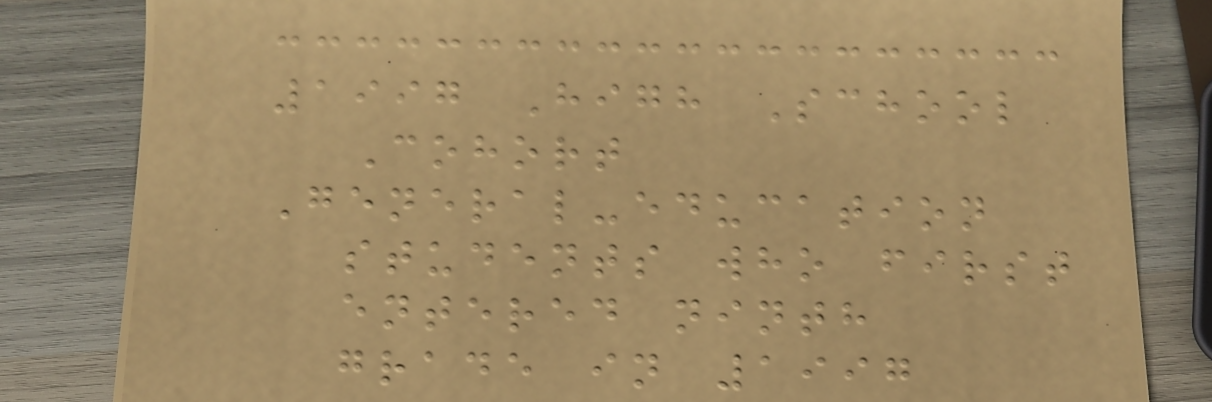1997 High School
Cohort
General-education
students who first
entered ninth
grade in 1997
